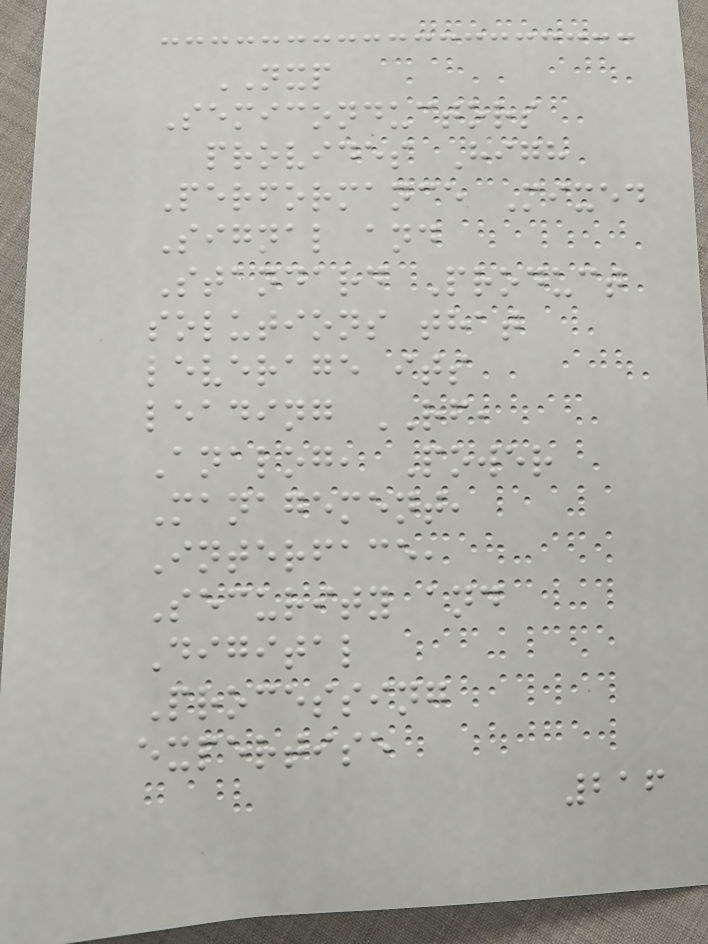NXP
Semiconductors
provides High
Performance Mixed
Signal and
Standard Product
solutions that
leverage its
leading RF,
Analog, Power
Management,
Interface,
Security and
Digital
Processing
expertise
216
